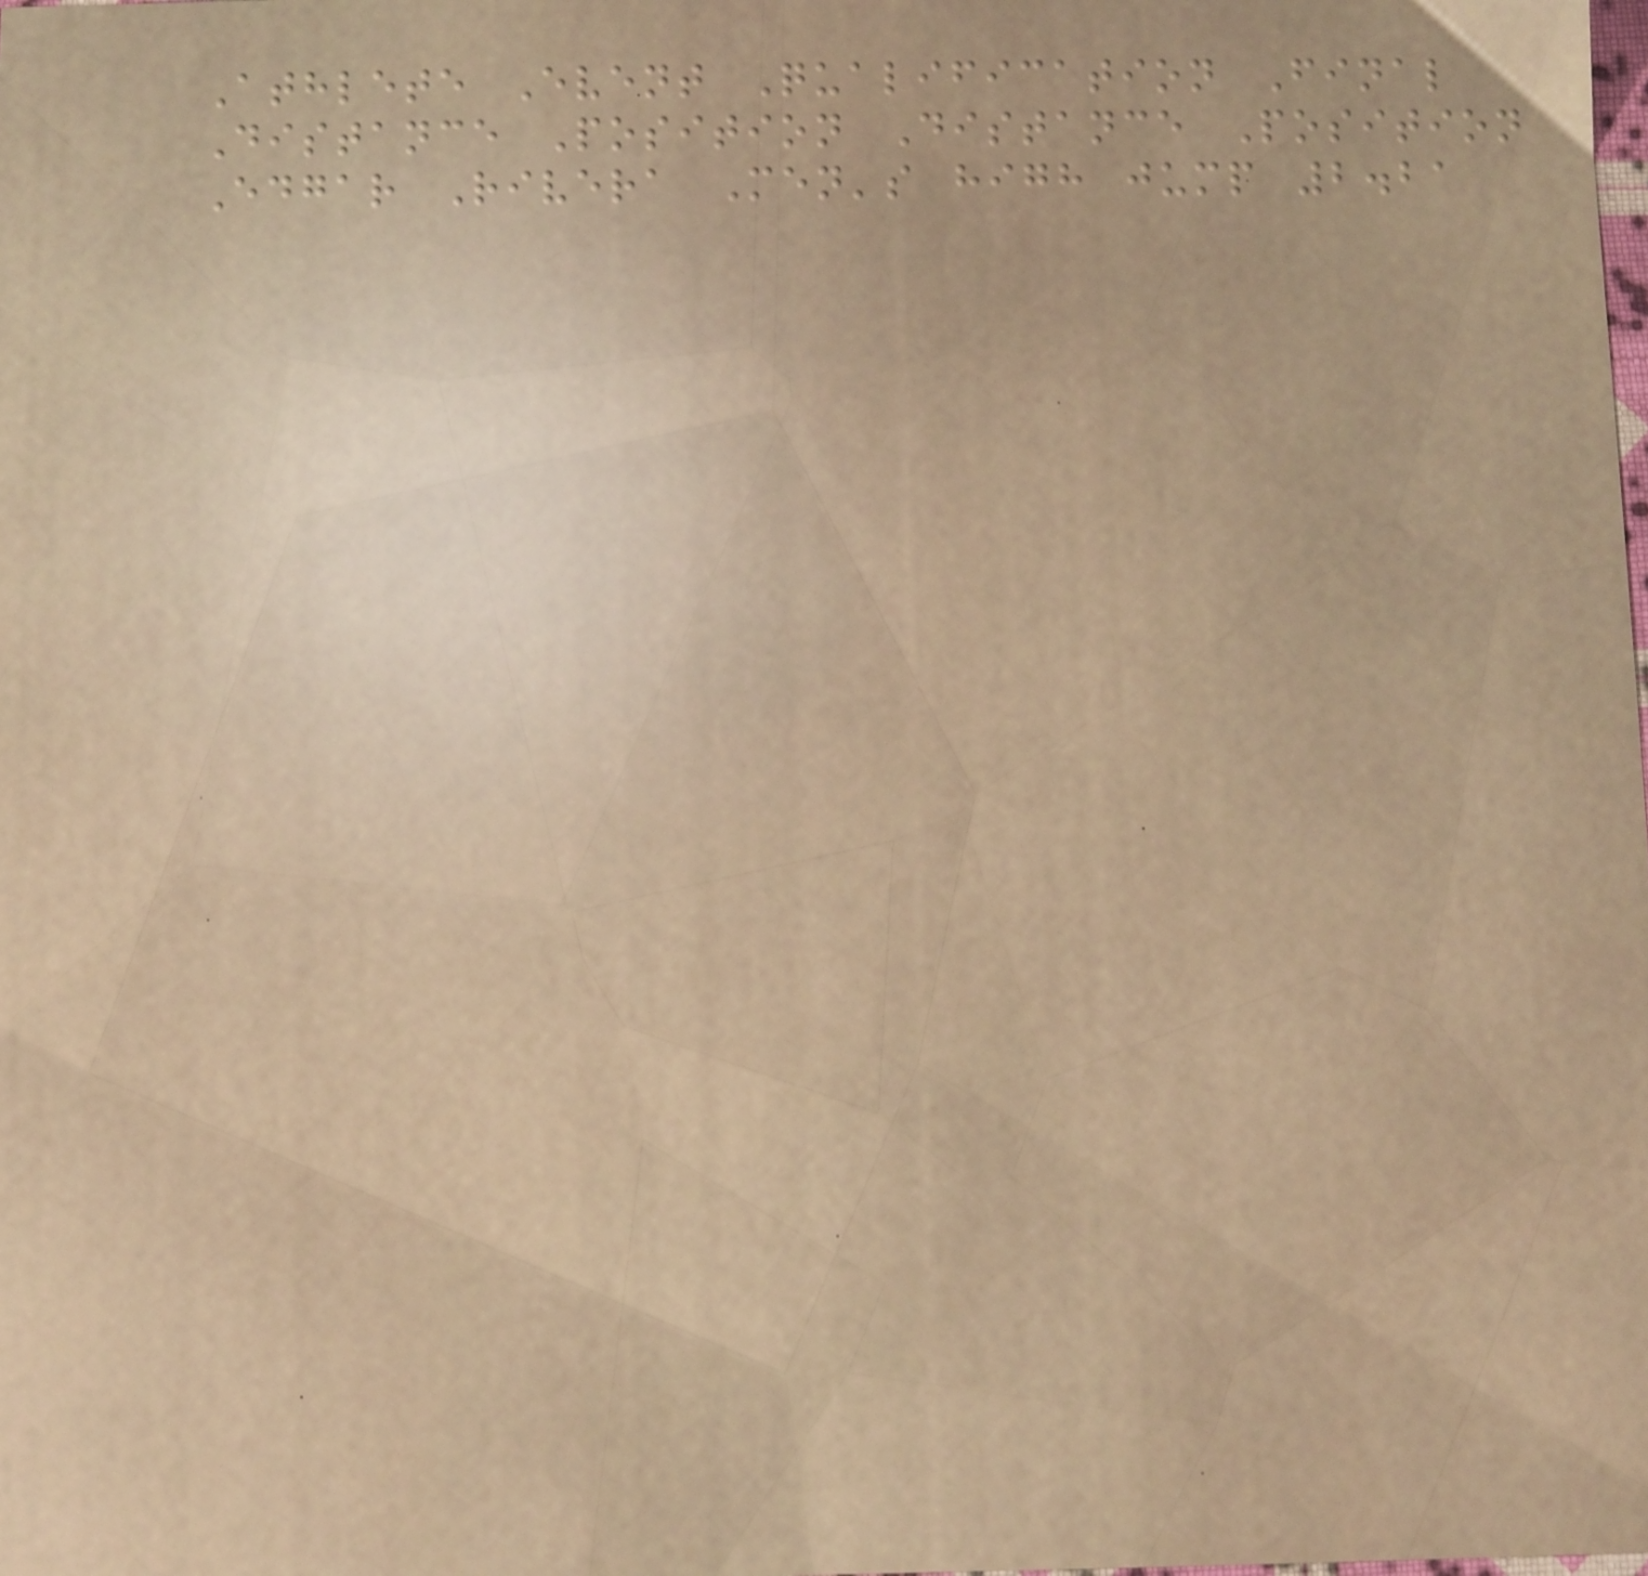Athlete Event Qualification Final
Distance Position Distance Position
Edgar Rivera Men's high jump 2.21
